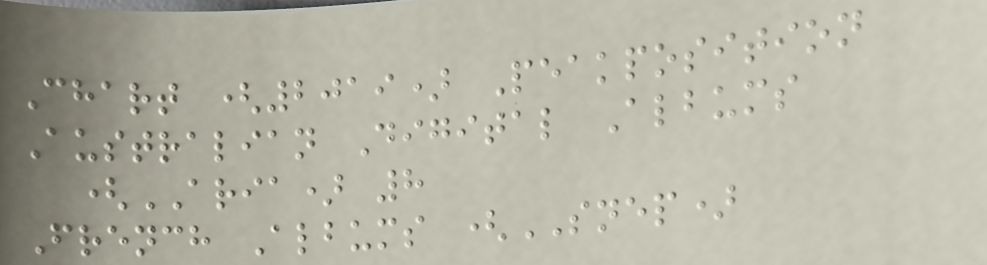Chart (2019) Peakposition
Australian Digital Albums
(ARIA) 8
French Albums (SNEP)
